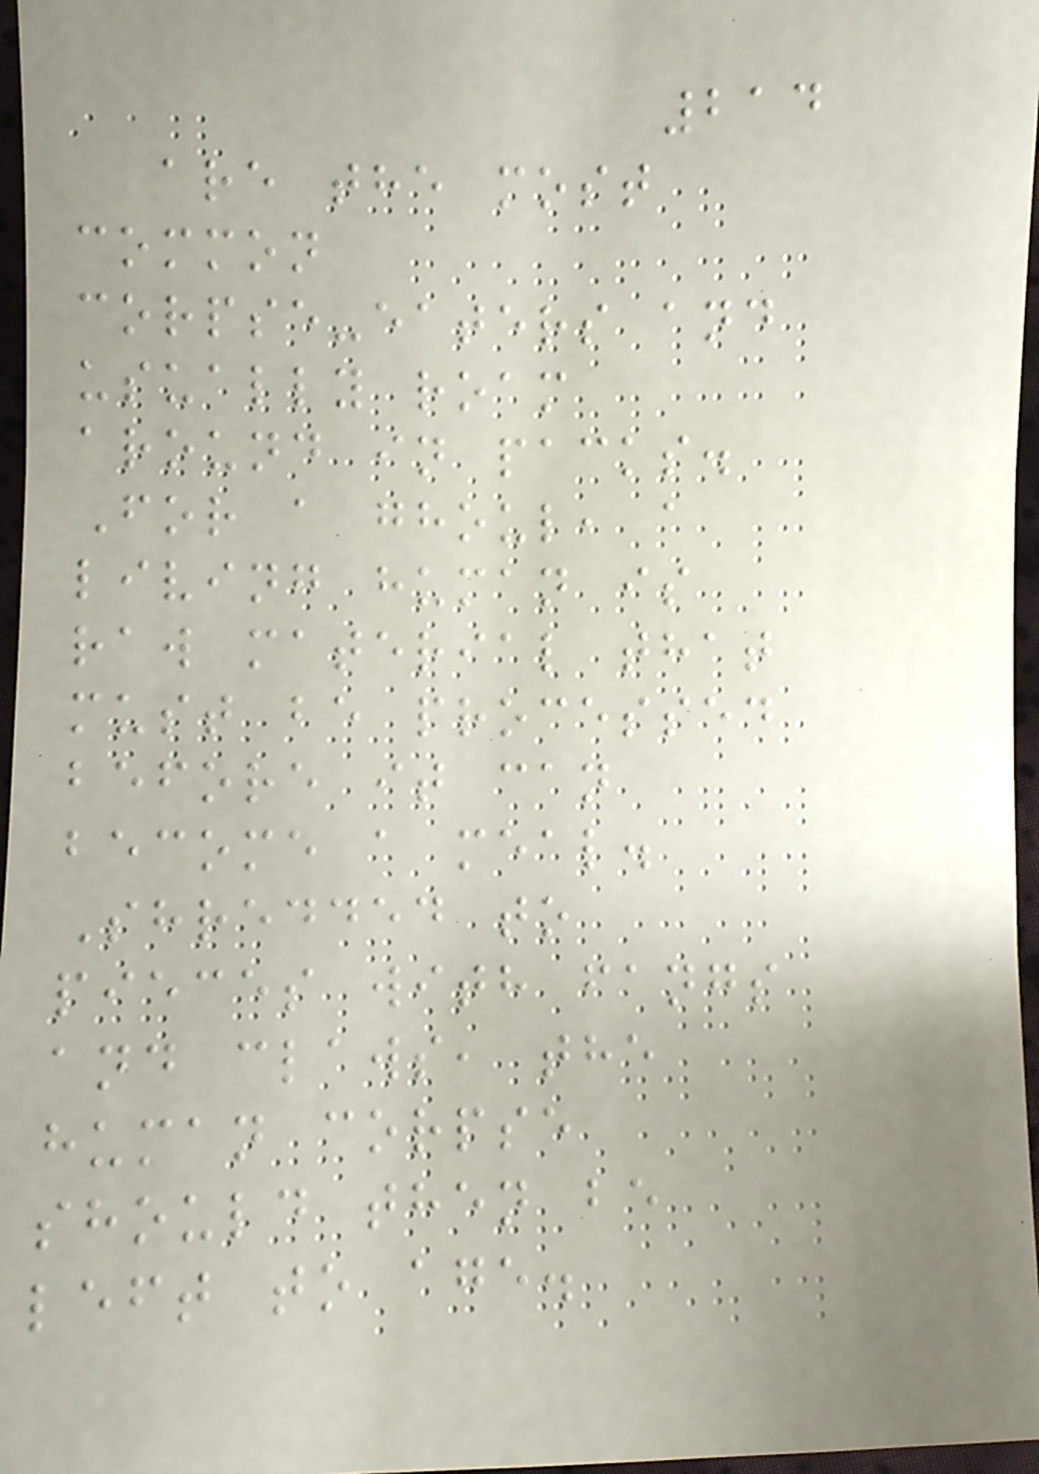214
are the most
common
corpse-eaters and
usually roam
around in packs.
For a ghoul, a
living human is
raw material that
must be processed
before it can
become a meal.
Shredded to
pieces with fangs
and claws, the
human corpse
should then be
left to age.
